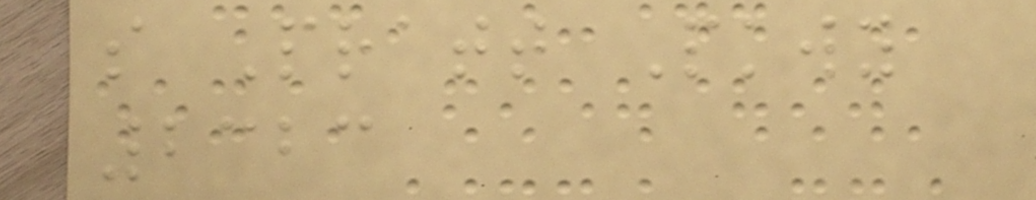s Pratt Pkwy
2323
